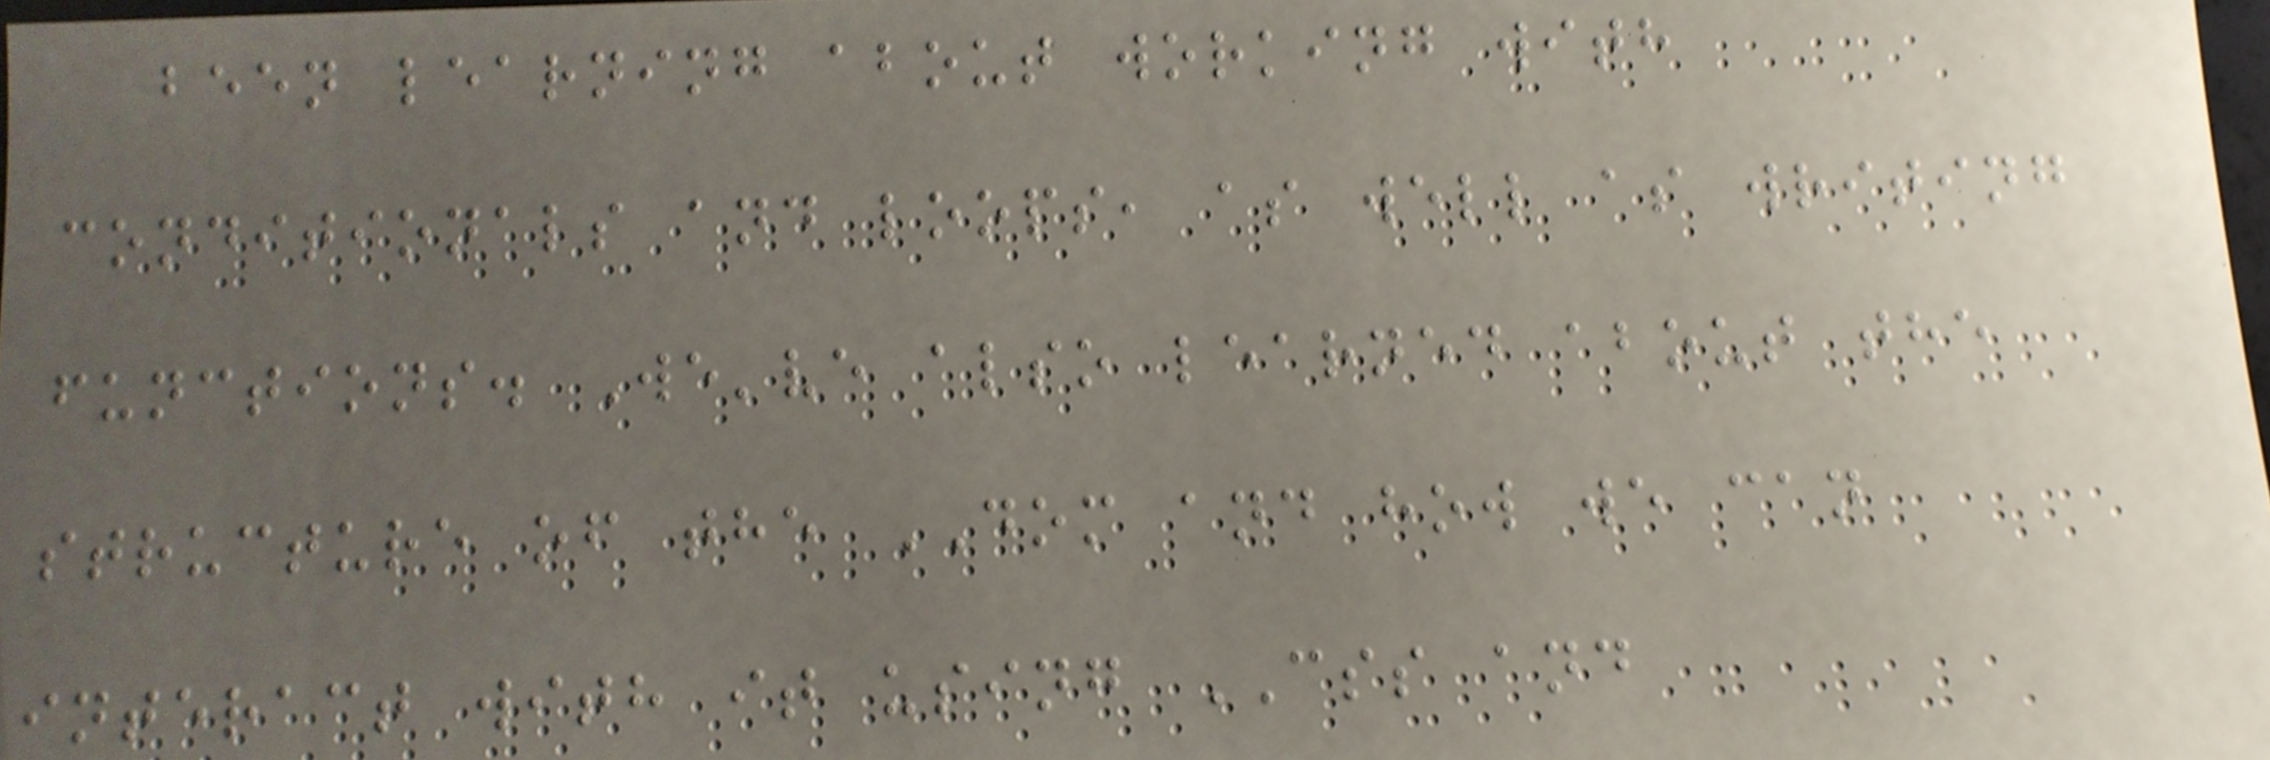been learning about working with
conditionals and loops, as well as writing
functions. We've also learned about the
structure of the DOM and how we can
interact with it using CSS and
